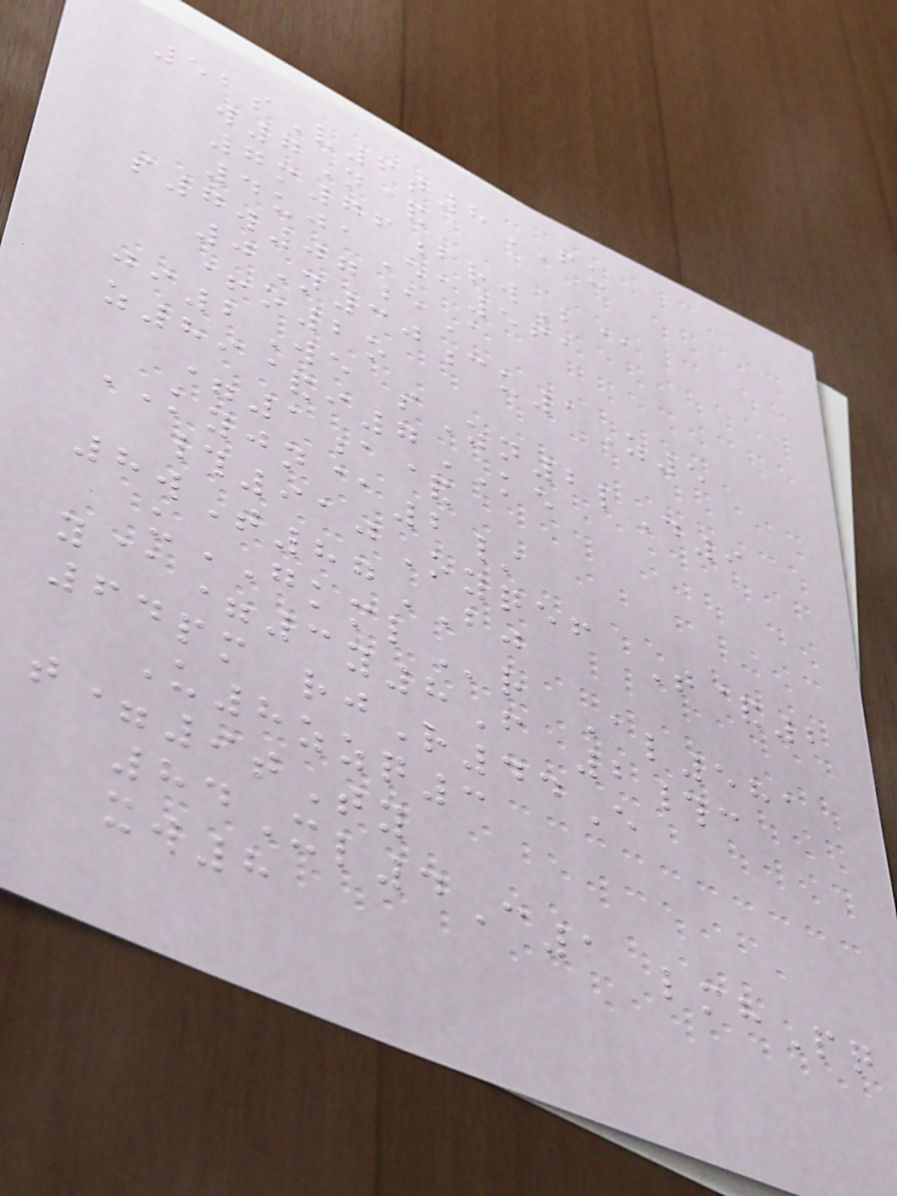52sV6t8FU
w7N&
7m76brwB@
4ujaEa561
s7w07eA
0N30cu1Z5
+o2o
ji2We sZn2lD9
z89&i7KE
=1a&
KYJN@2/
#910Oyqef T&2
8wT87BJ
uGKMLr Al581
y@=3y8F 2#c
64pm rjR44E
U8zzq3
t=9tTy
84Xl4C1 lmhPq
xw8
